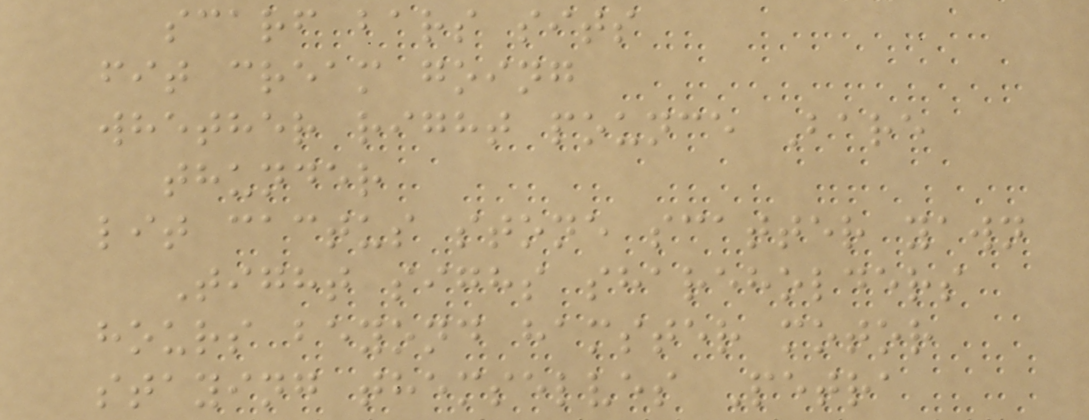scarf bars sits
fit cream going
whether right pounce Bare
thunder
lit cactus stone scatter yawn
Tight sighs shareholders
hours beyond hamster motor
staying themselves Petra
